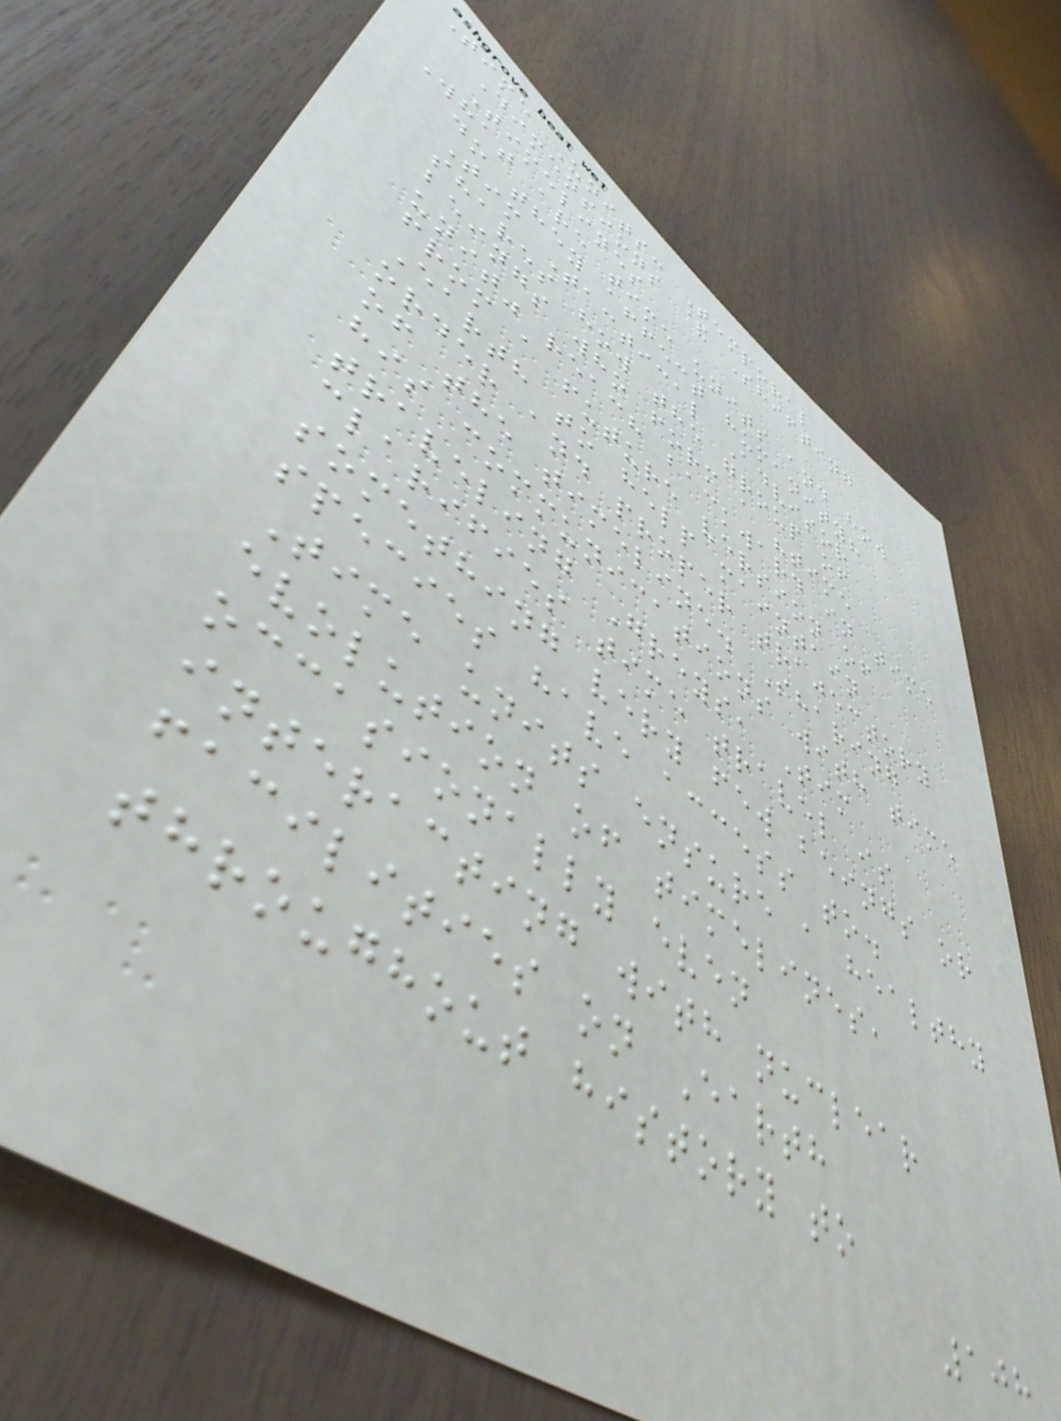Time Units: Temporal
Dimensions & Shifting
Timelines
What are time units and how
do they affect humanity?
Tim Tactical Advisor
shares how the group of
beings who form a "time
unit" reach backward in time
from a future version of
Earth to help maintain
order and proper trajectory
of the timeline. Sharing
his communications with time
traveling Greys, Tim
clarifies time travel is
something very few beings or
species have access to.
Time units ensure a healthy
evolution of timelines,
occasionally even
interacting with nuclear
facilities on Earth
throughout history to
108
